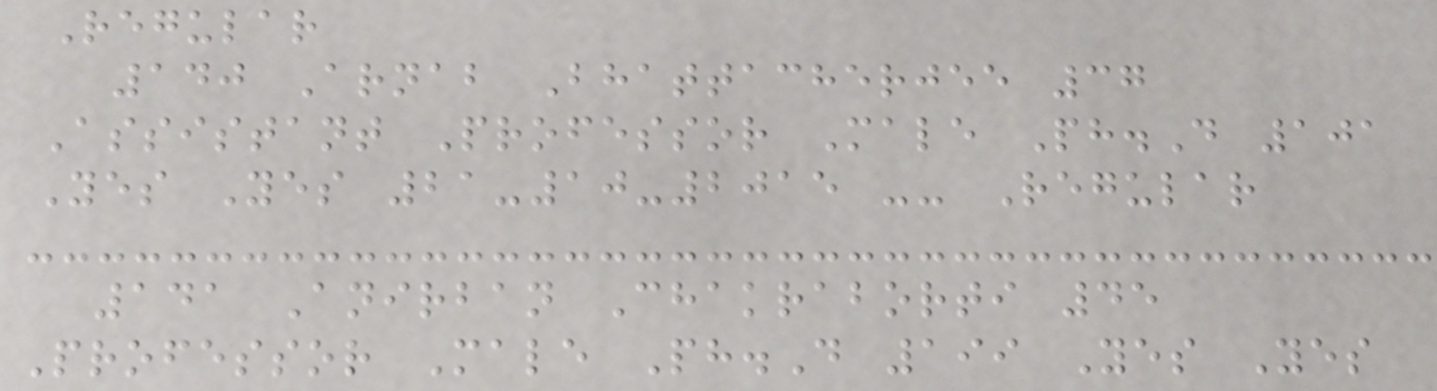Regular
140 Arnab Bhattacherjee 37
Assistant Professor Male Ph.D 101
Yes Yes 21-10-2015 -- Regular
141 Anirban Chakraborti 45
Professor Male Ph.D 199 Yes Yes
